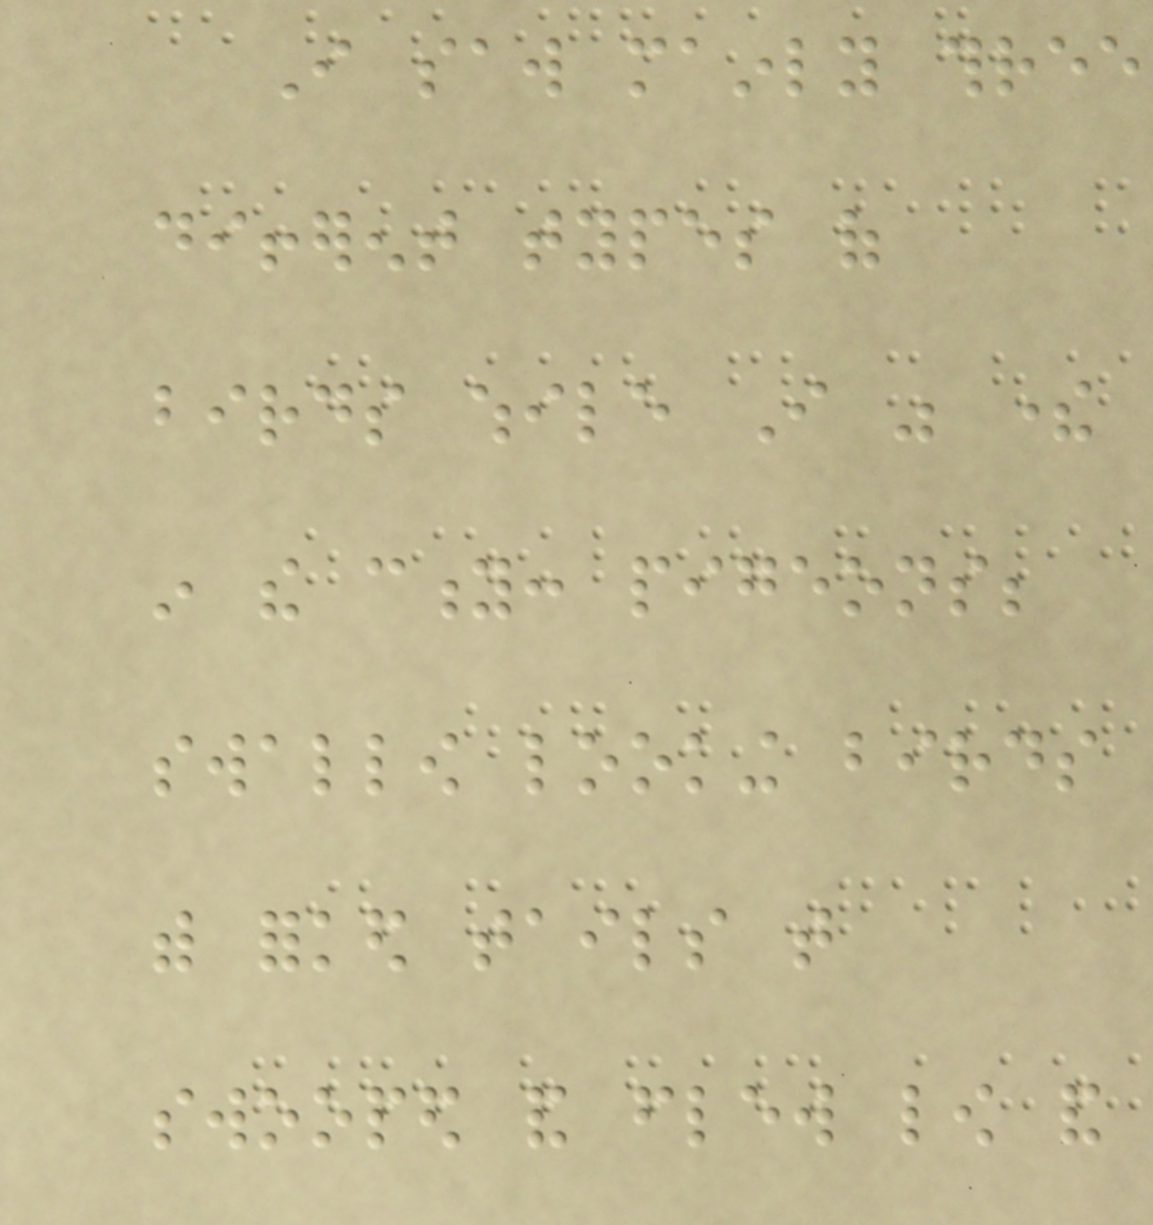I saw mainly three
different types of
birds while I was there
in the city: pigeons;
swallow looking birds
with forked tails that
swooped and flew low and
